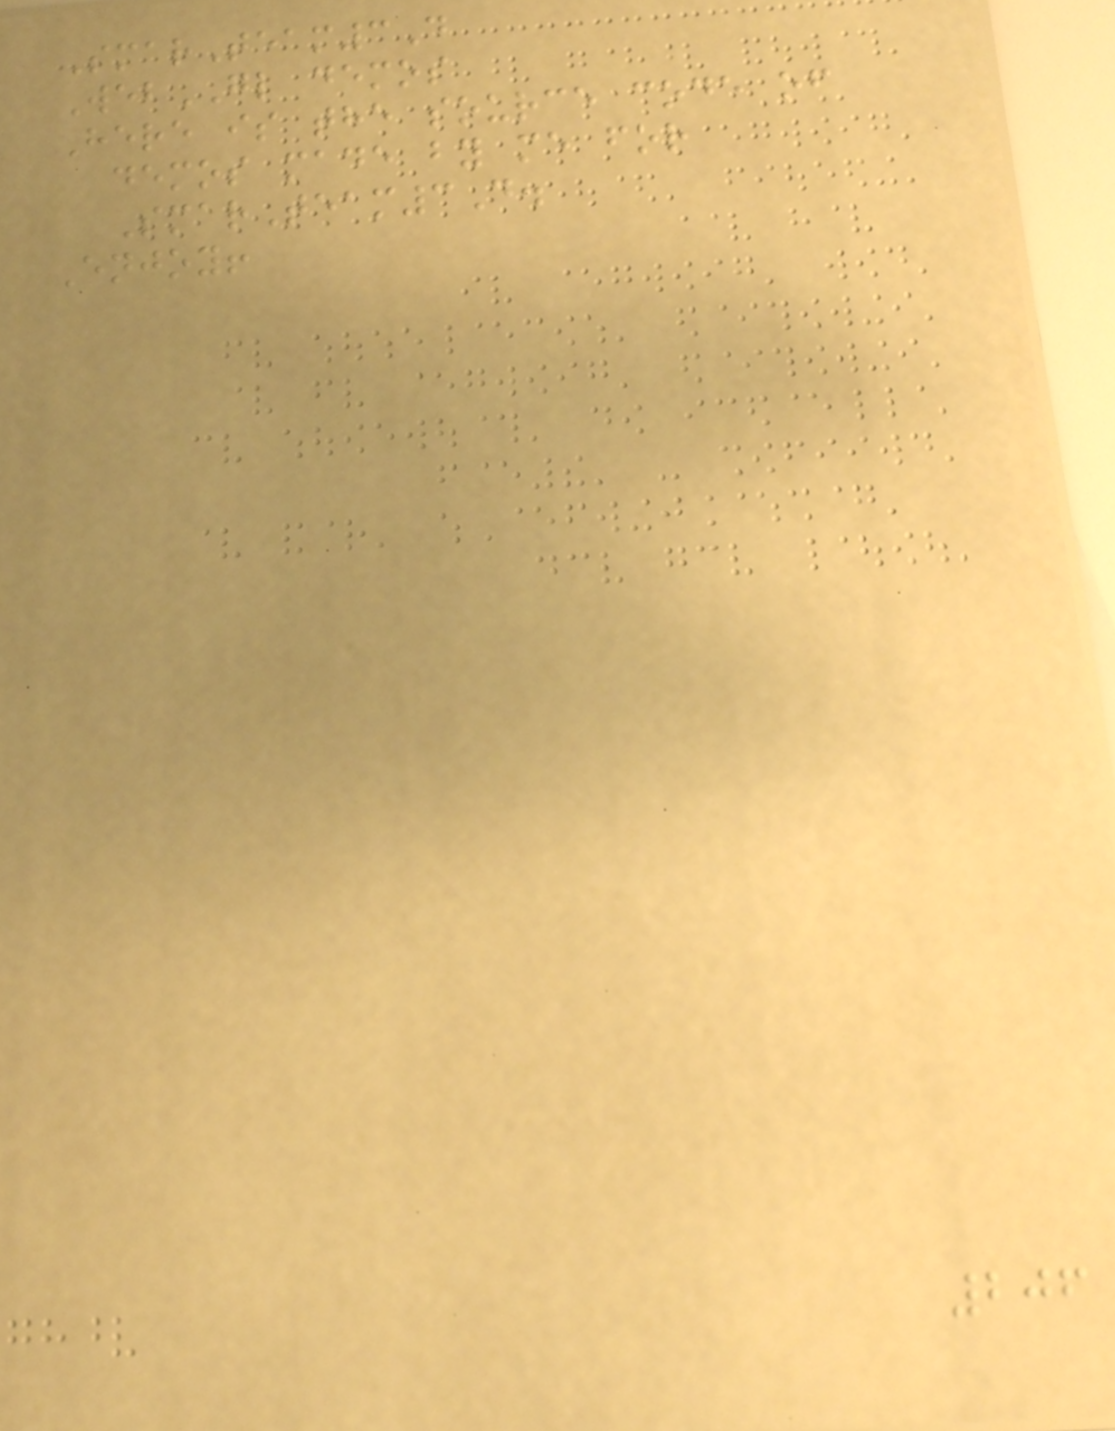SmarTeam3D
WebGL demos
Here is the source code of
demos made by me for
SmarTeam3D.
Enjoy!
206
